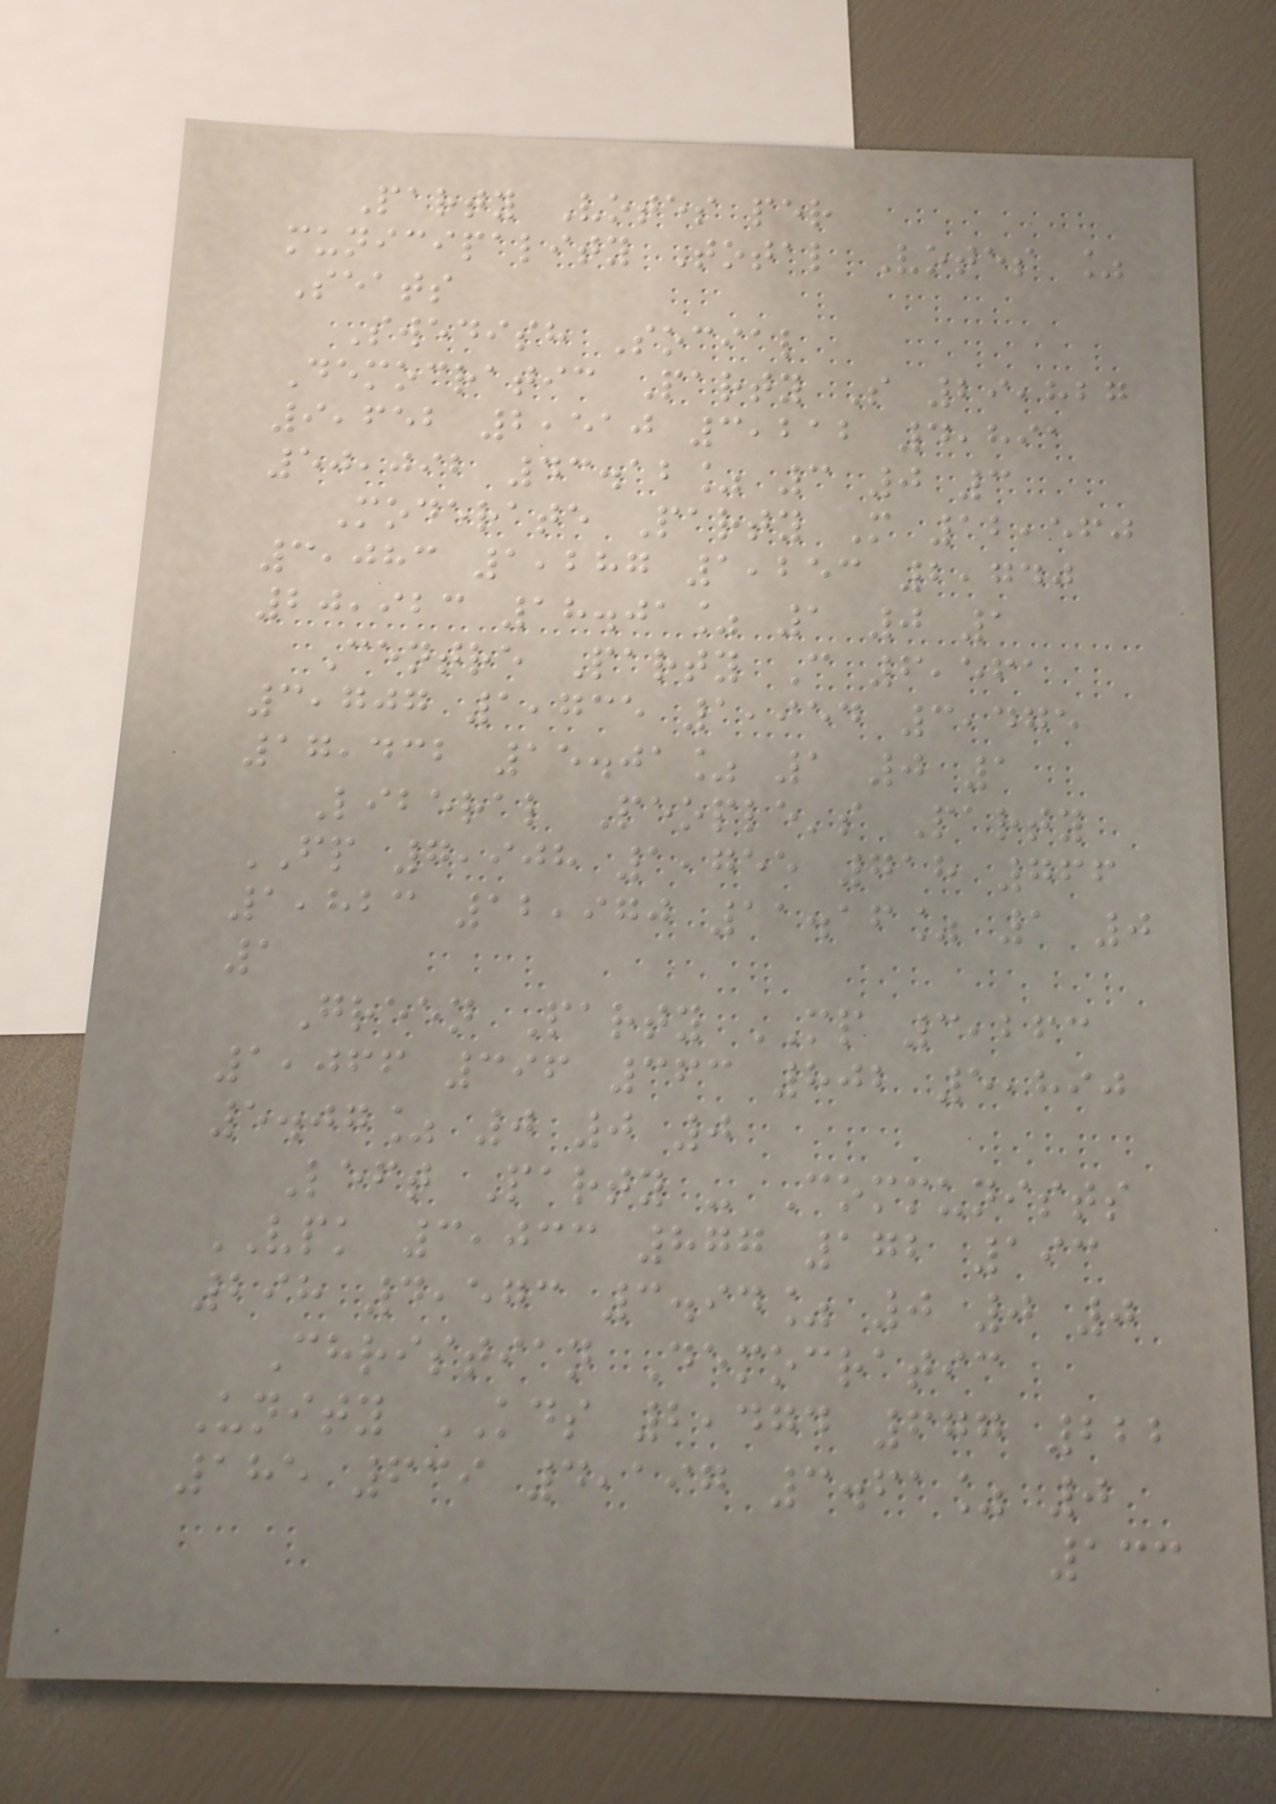Party Votes per
municipality Total Votes %
Seats
Swedish Social
Democratic Party S 29,827
9,652 2,510 3,212 4,891
50,092 43.12% 3 0 3
Moderate Party M 12,560
3,083 1,287 1,253 2,740
20,923 18.01% 1 0 1
Centre Party C 6,561
3,707 1,735 1,954 3,475
17,432 15.01% 1 0 1
Liberal People's Party
FP 7,908 1,755 718 766
1,823 12,970 11.16% 1 0
1
Green Party MP 3,263
1,066 396 363 802 5,890
5.07% 0 0 0
Left Party - Communists
VPK 3,033 877 172 193
298 4,573 3.94% 0 0 0
Christian Democratic
Unity KDS 2,474 677 222
185 639 4,197 3.61% 0
133
